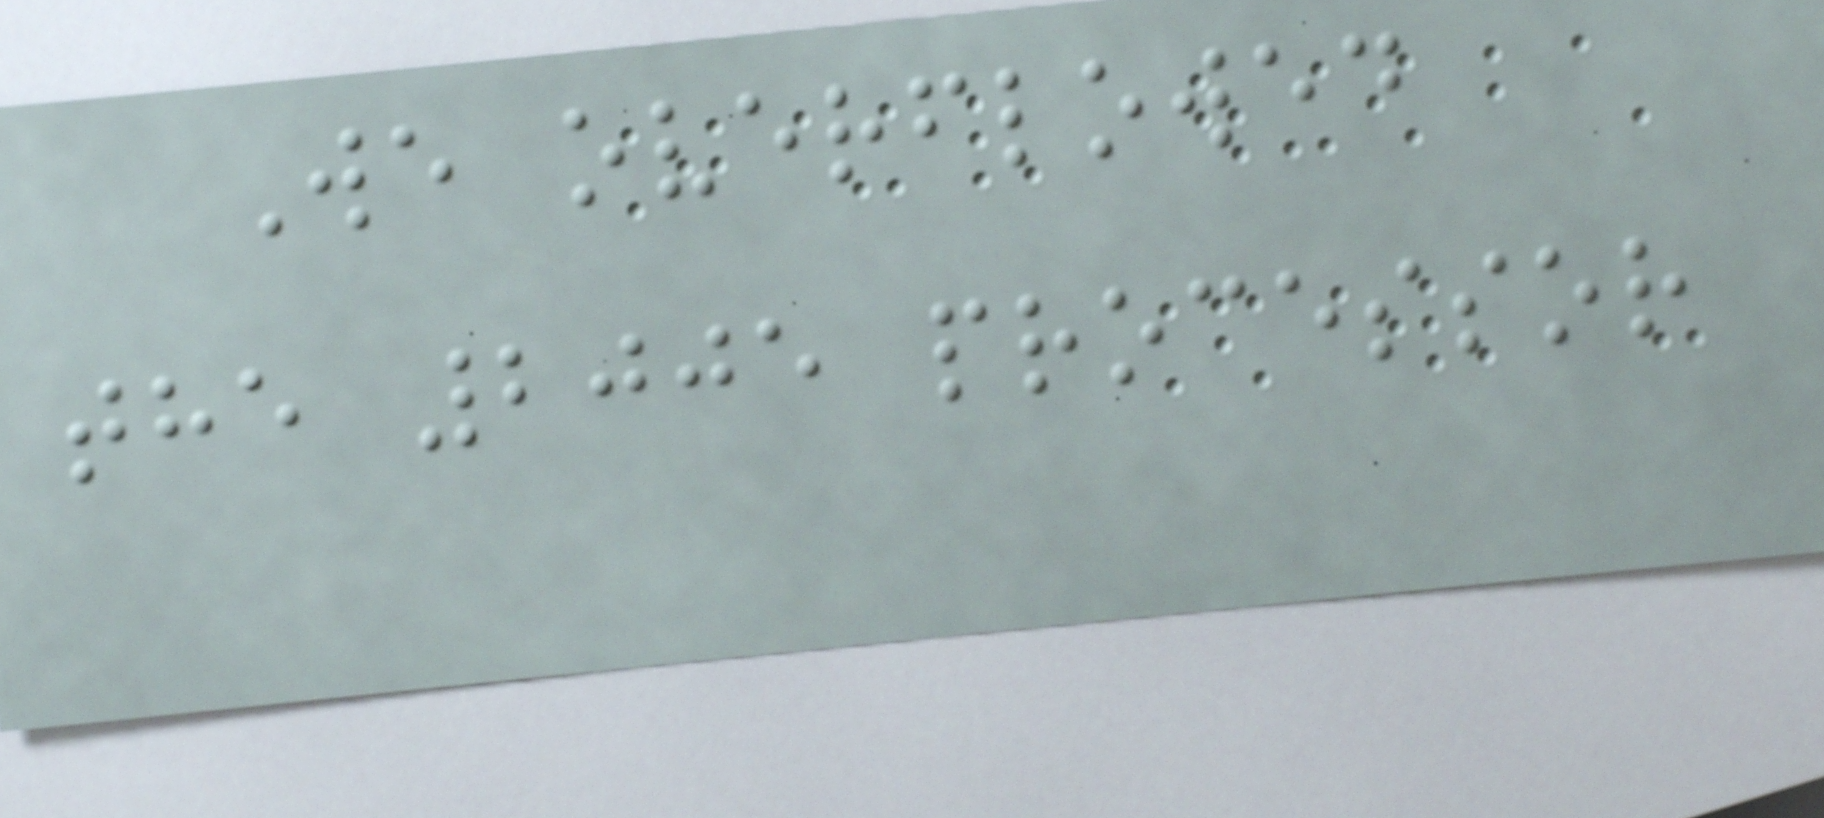We overflowed
the 2005 processor
